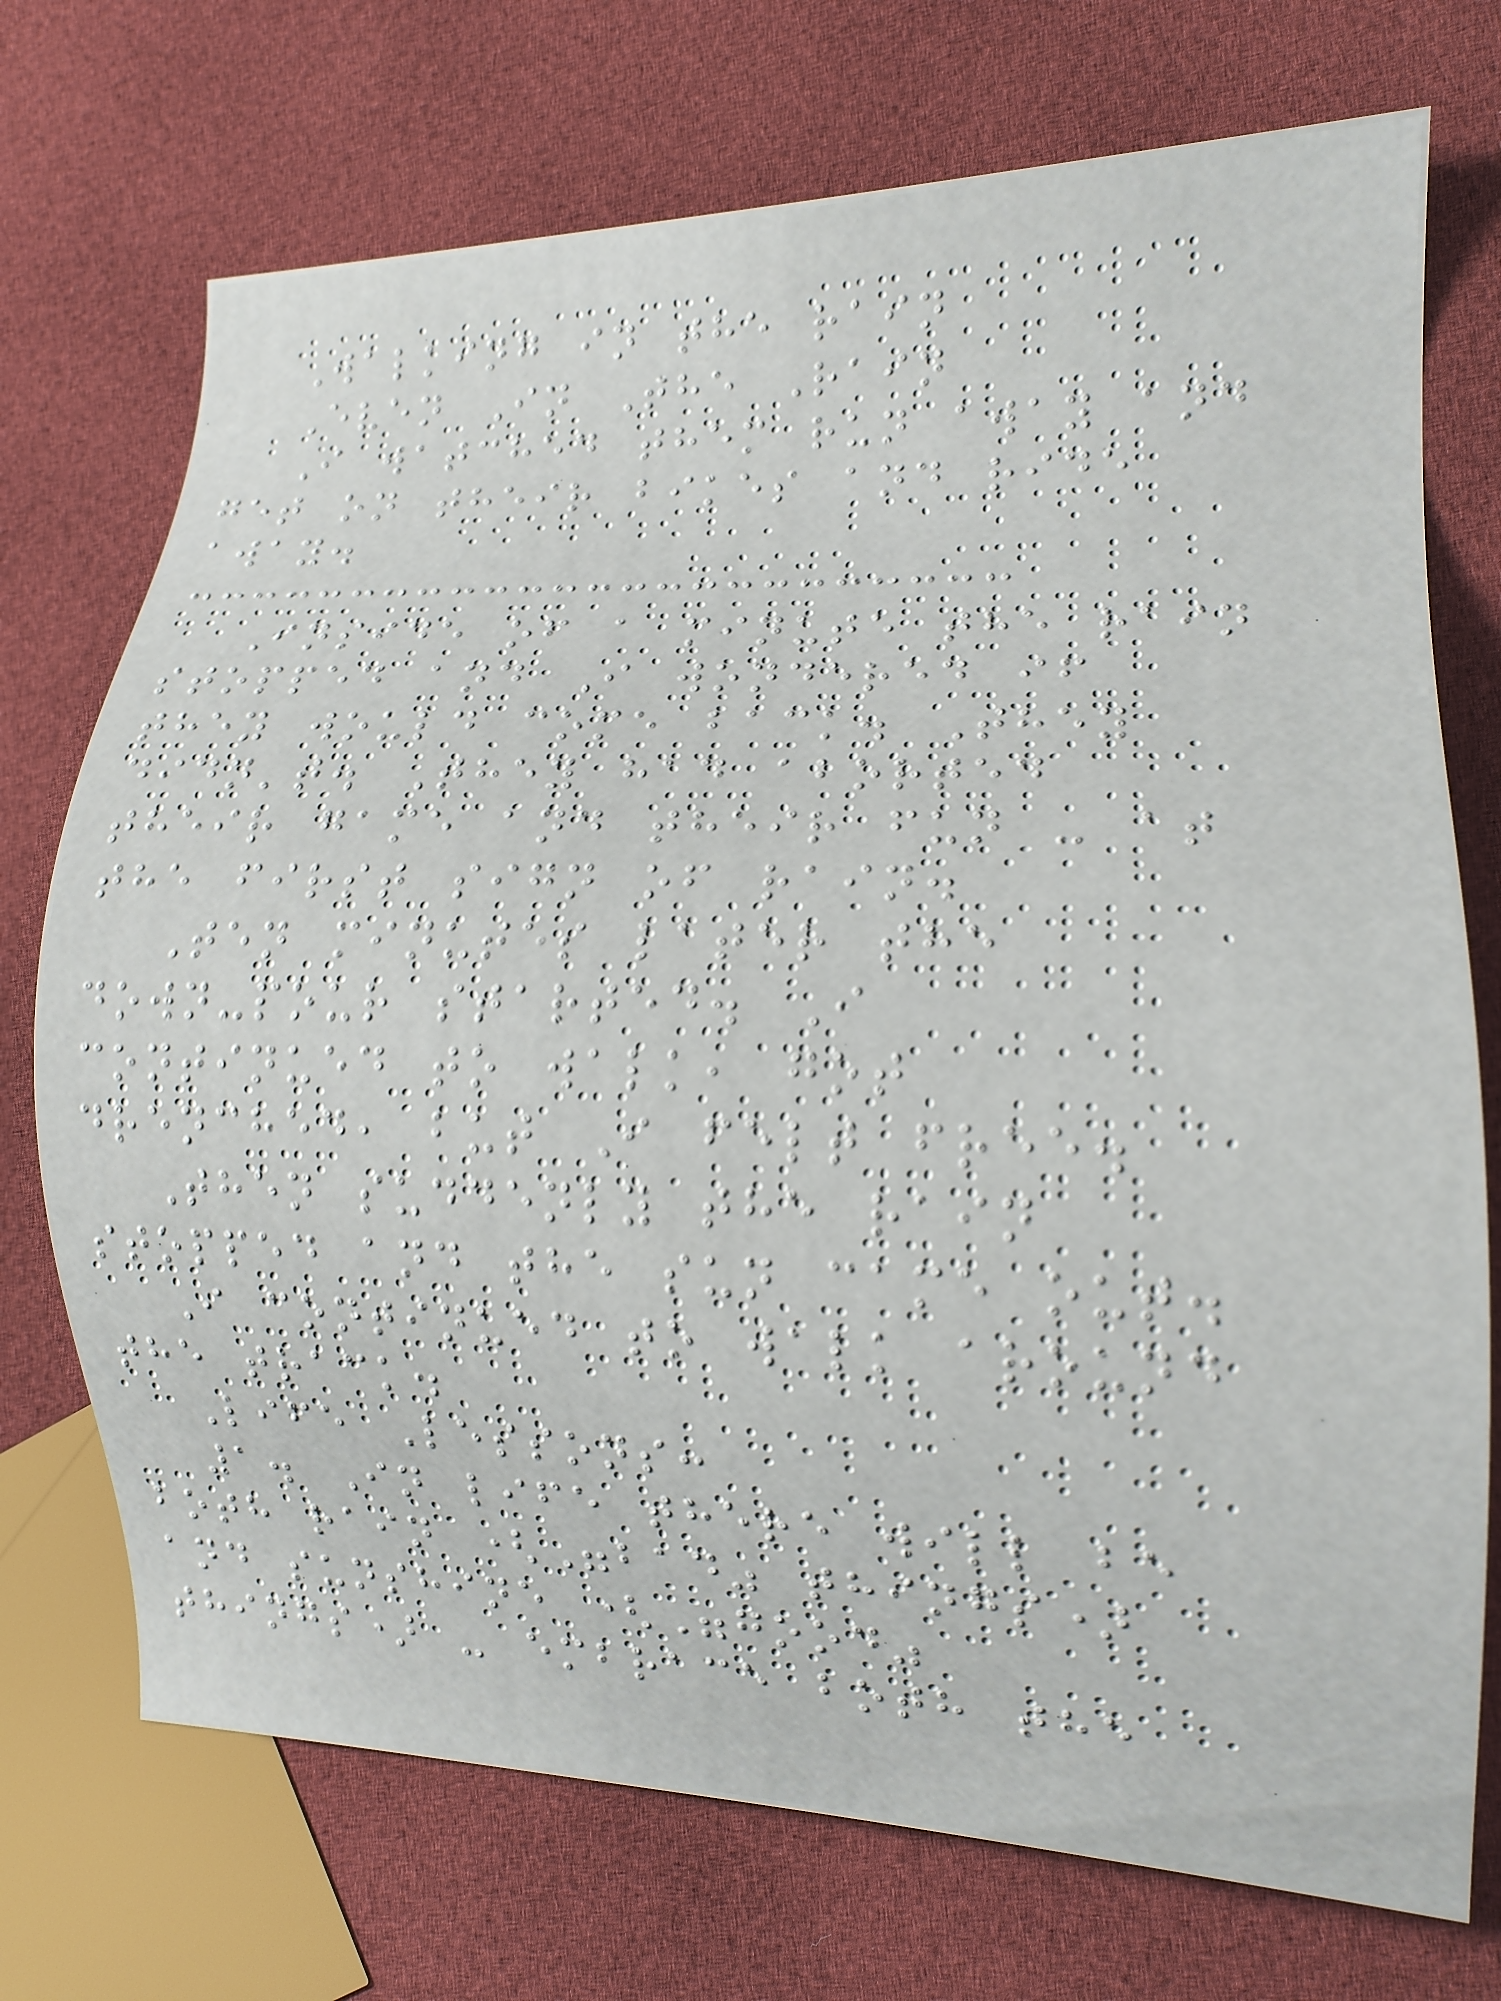Walking in the rain
Even In The Rain
I watched them run away and
get on their bikes and ride
away.
Inside of a minute the rain
stopped and I wondered if
they would come back. They
didn't. They had aborted
their game and their fun - at
the first sign of rain.
Ten minutes later the
down-pour started. I
continued to walk, got
drenched, but I felt free.
Then suddenly the rain
stopped and the sun came out.
I continued to walk around
the track.
Life Lessons:
1. In life there will be
both rain ("bad" things)
and sunshine ("good"
things) - embrace both the
